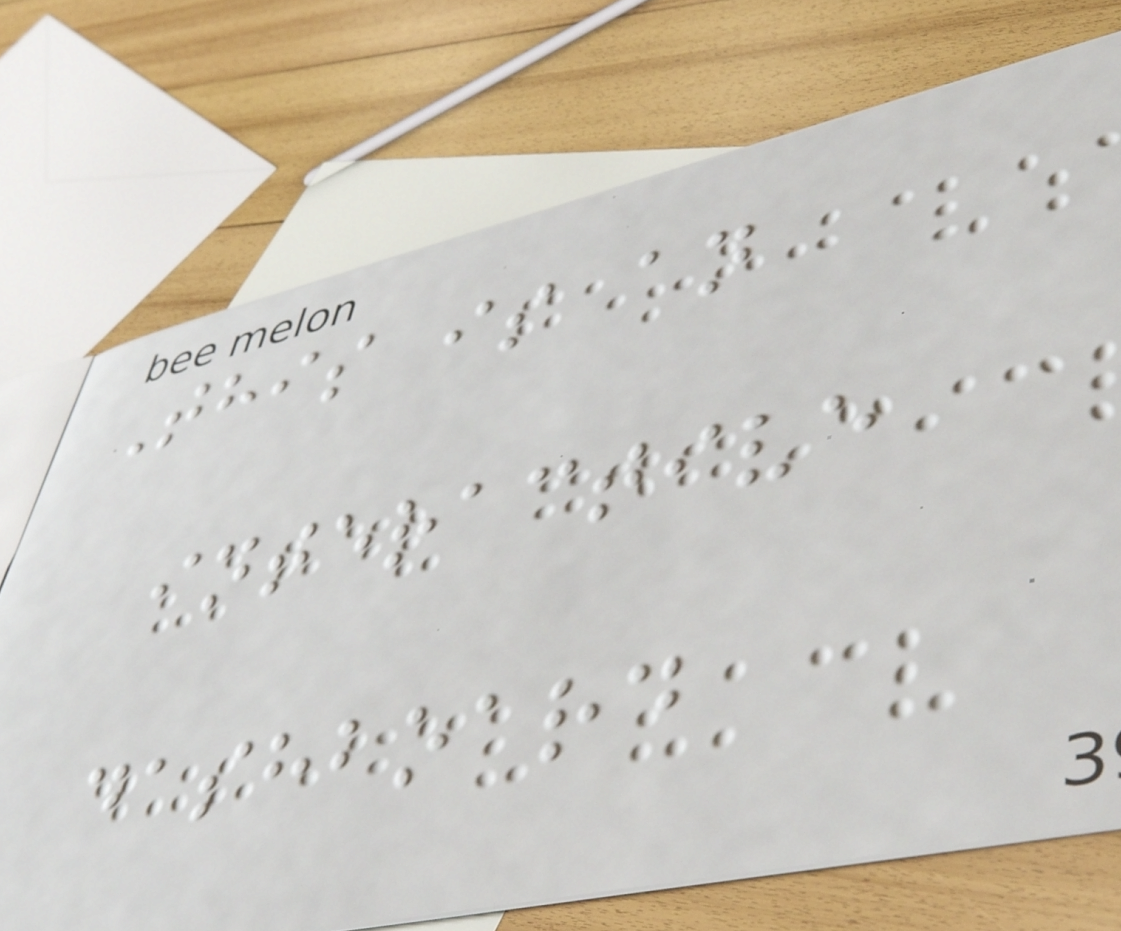This is an
interactive
dashboard
